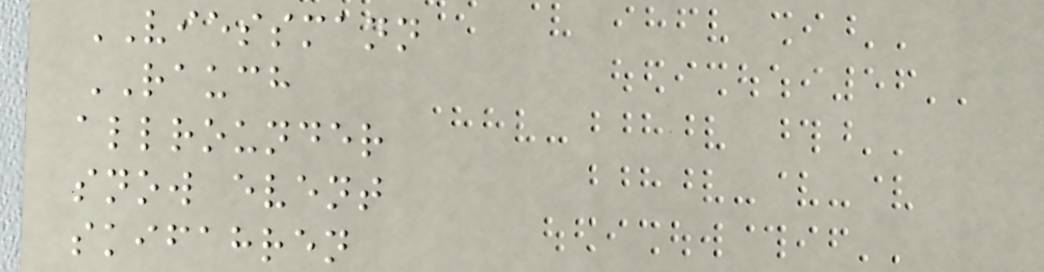VIESSMANN
RAUCH
allrounder
snow event
skifahren
